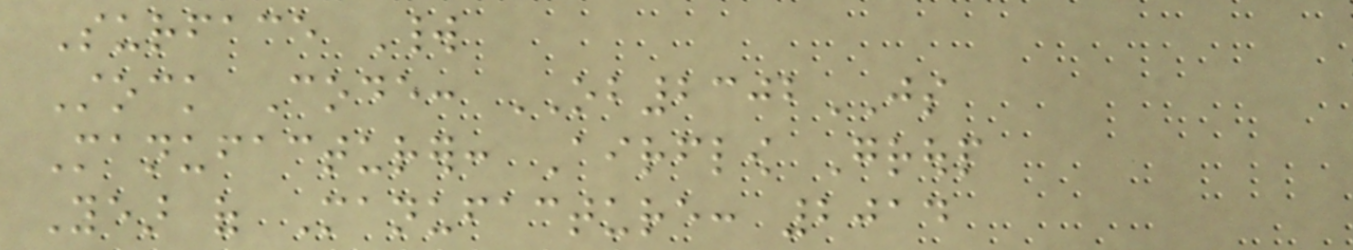Surface World
Stock Code: OB2302JS
Manufacturer: Airflow Group
Year of Manufacture: 2014
